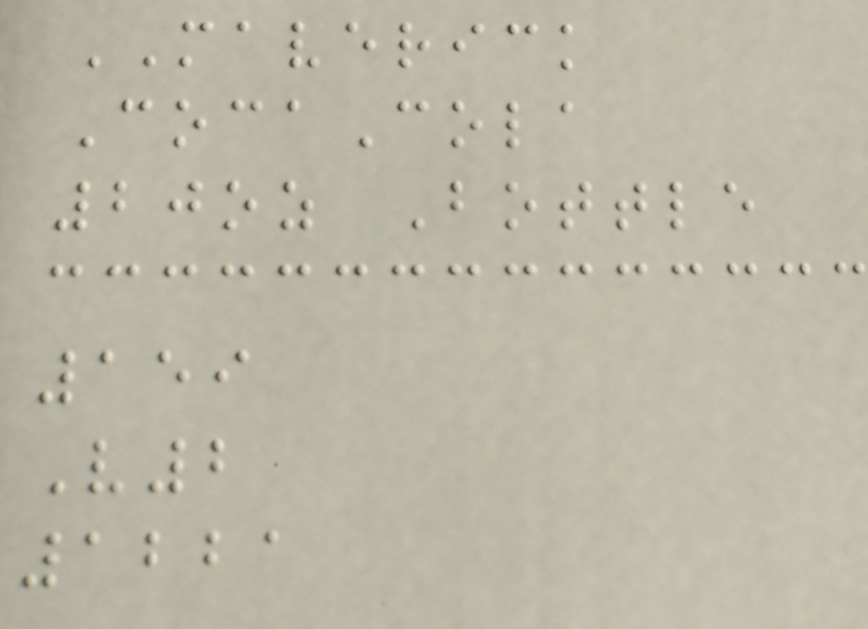MAVERICK
CocaCola
20oz Bottle
159
V2
1221
